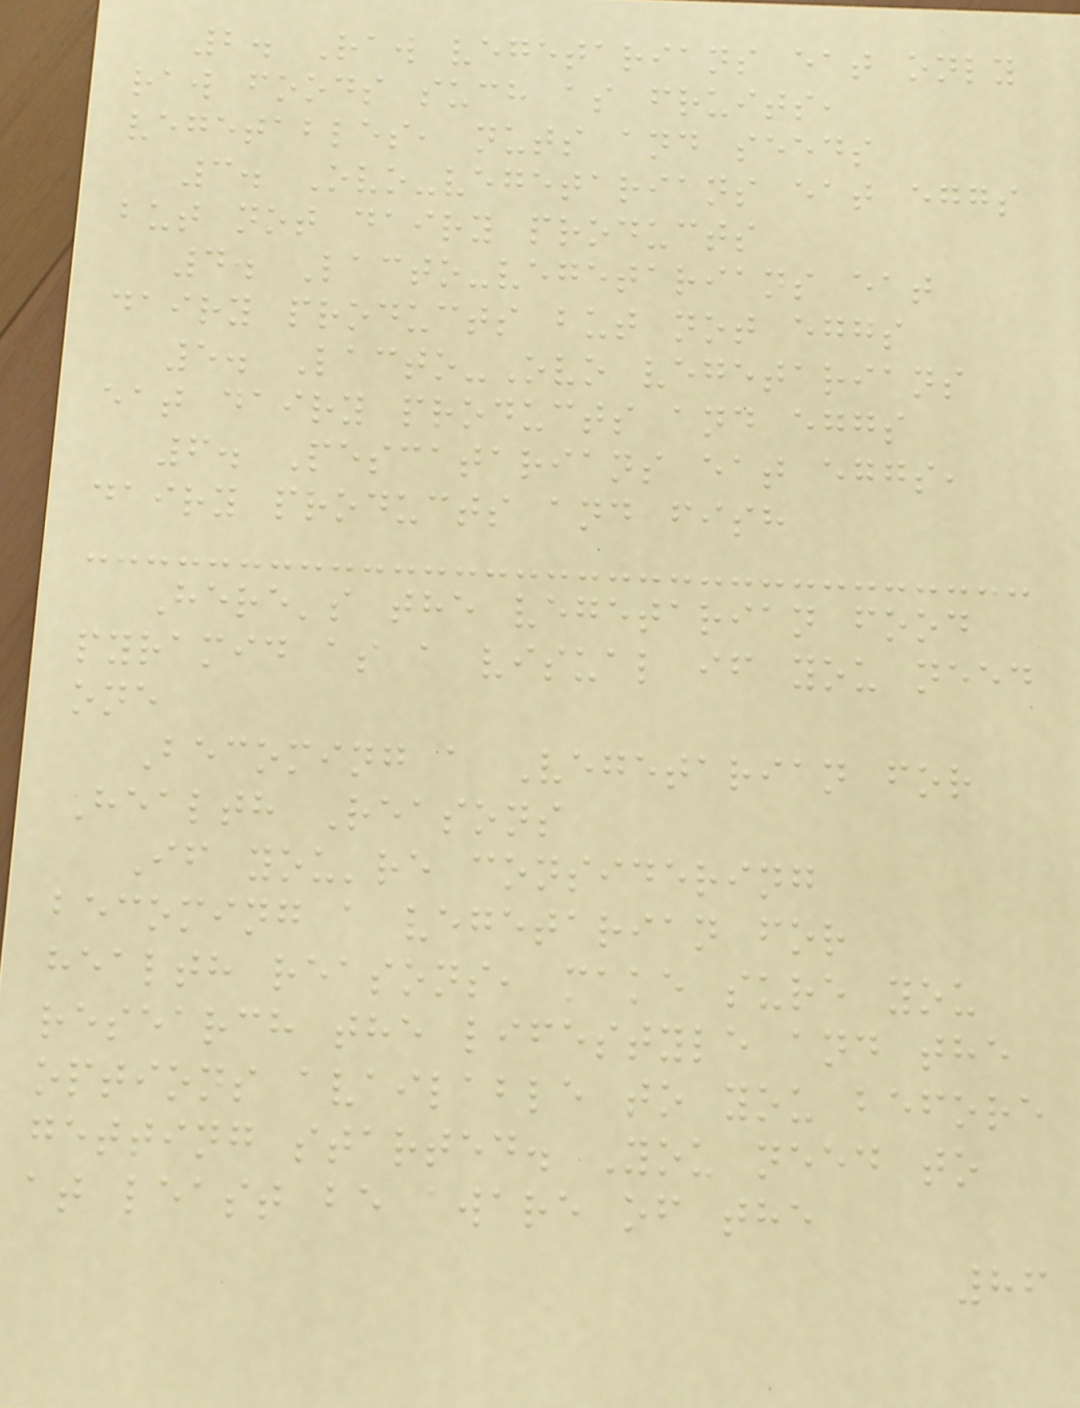2. Raw vegetarians eat only
raw foods such as fruits,
vegetables, nuts and seeds
3. Ovo-vegetarians eat eggs
but not dairy products
4. Lacto-vegetarians eat
dairy products but not eggs
5. Lacto-Ovo vegetarians
eat dairy products and eggs
6. Pescatarians eat eggs,
dairy products and fish
Here's the vegetarian food
pyramid as a visual if you need
one
Becoming a Vegetarian for
Health Reasons
If you're considering
becoming a vegetarian for
health reasons, make sure you
research the lifestyle and the
options available to you before
getting started. You need to
at least be aware of the
86
